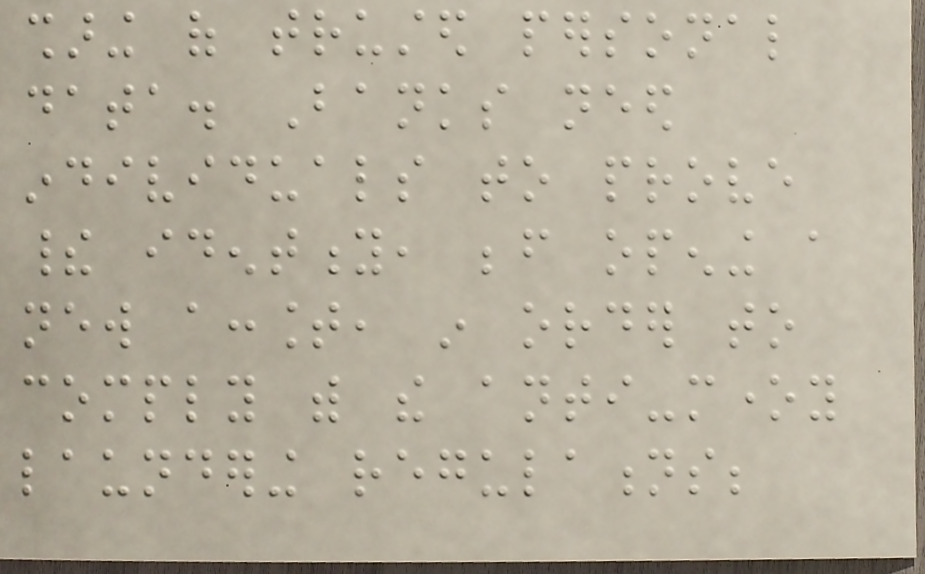sharing of trusted personal
data. Banks need
individuals to prove
their identity, before opening a
new account, in order to
comply with the anti-money
laundering regulations;
